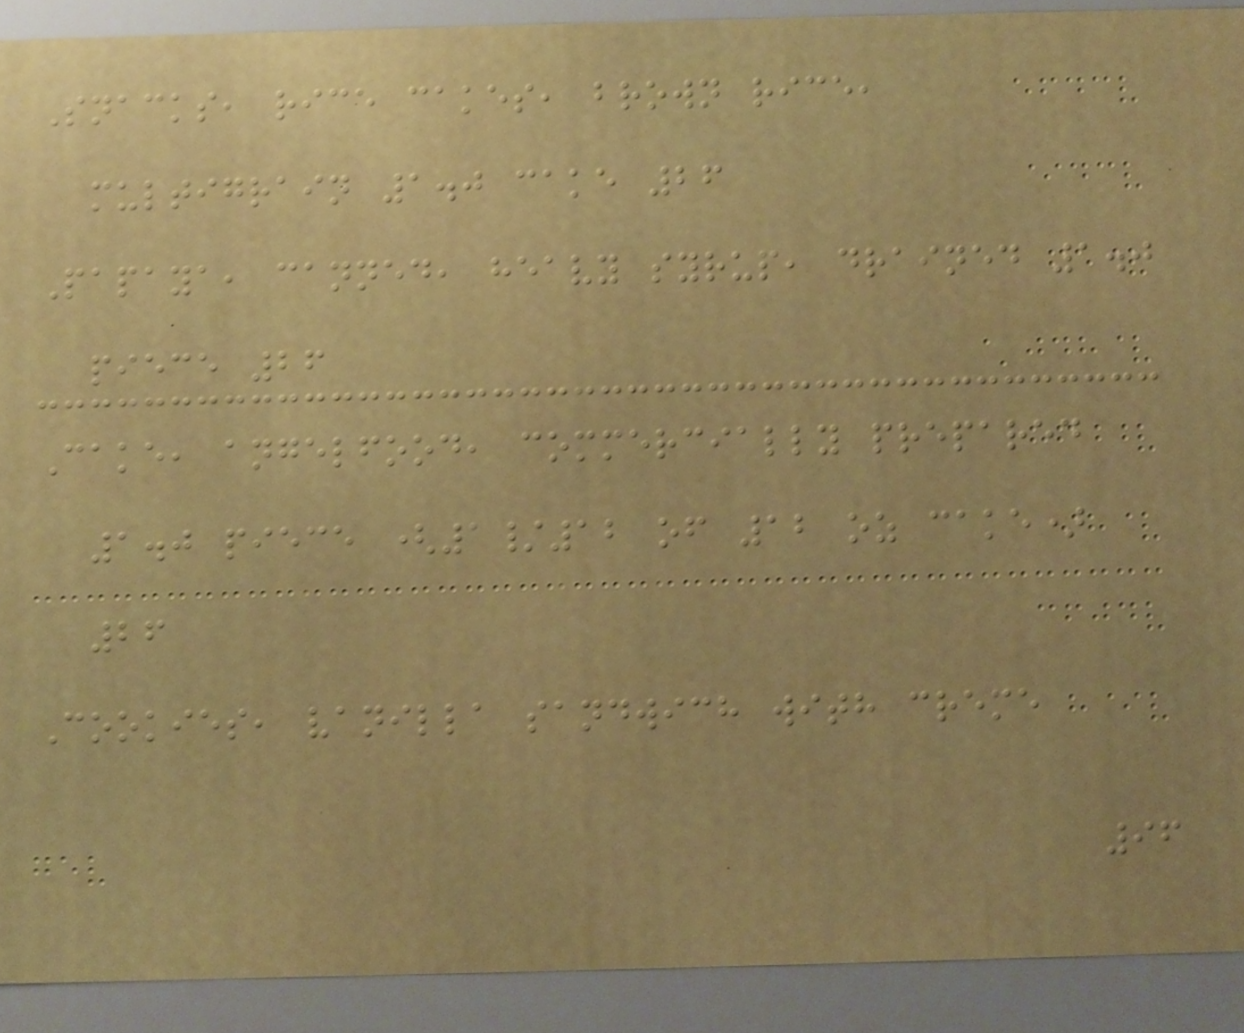Snacks, rice cakes, brown rice,
multigrain 1.0 cake 26
Papaya, canned, heavy syrup, drained 1.0
piece 26
Cake, angelfood, commercially prepared
1.0 piece (1/12 of 12 oz cake)
26
Cookies, vanilla sandwich with creme
96
